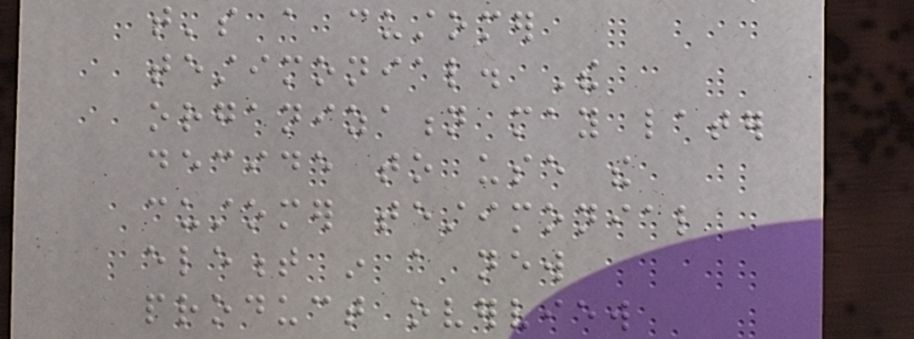that's a customer
testimonial. The
organization may later
decide to use the
customer testimonial
element in a new
product overview
